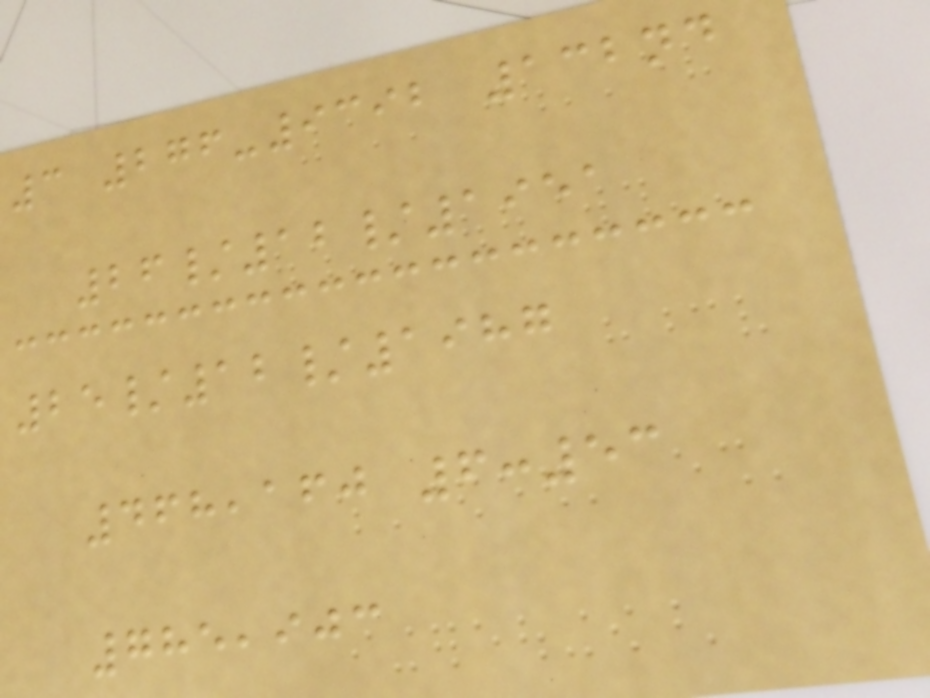3 276-9392 132nd
26/12/1951
25/12/1987
468,160 6:53
785,903
